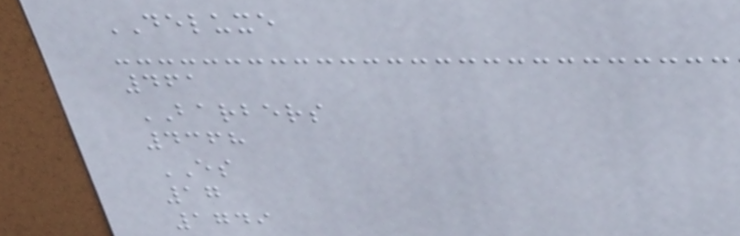DELUXE
461
BARBERS
4368
ES
17
1749
